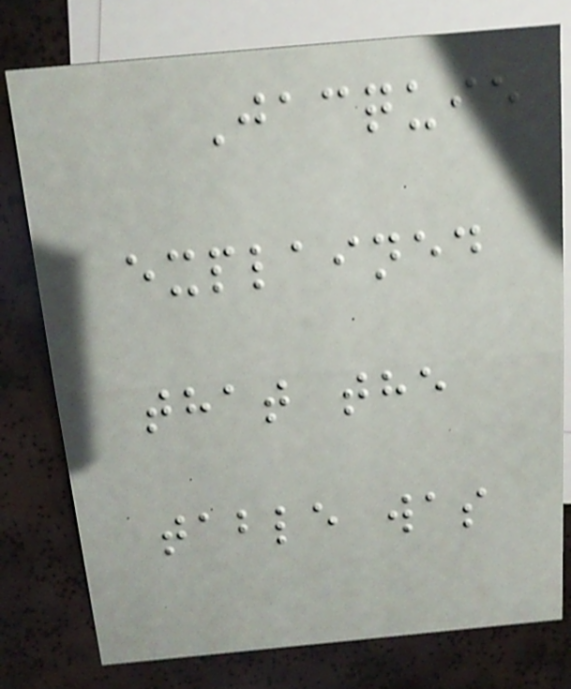Jacquie
explained
that the
table was
